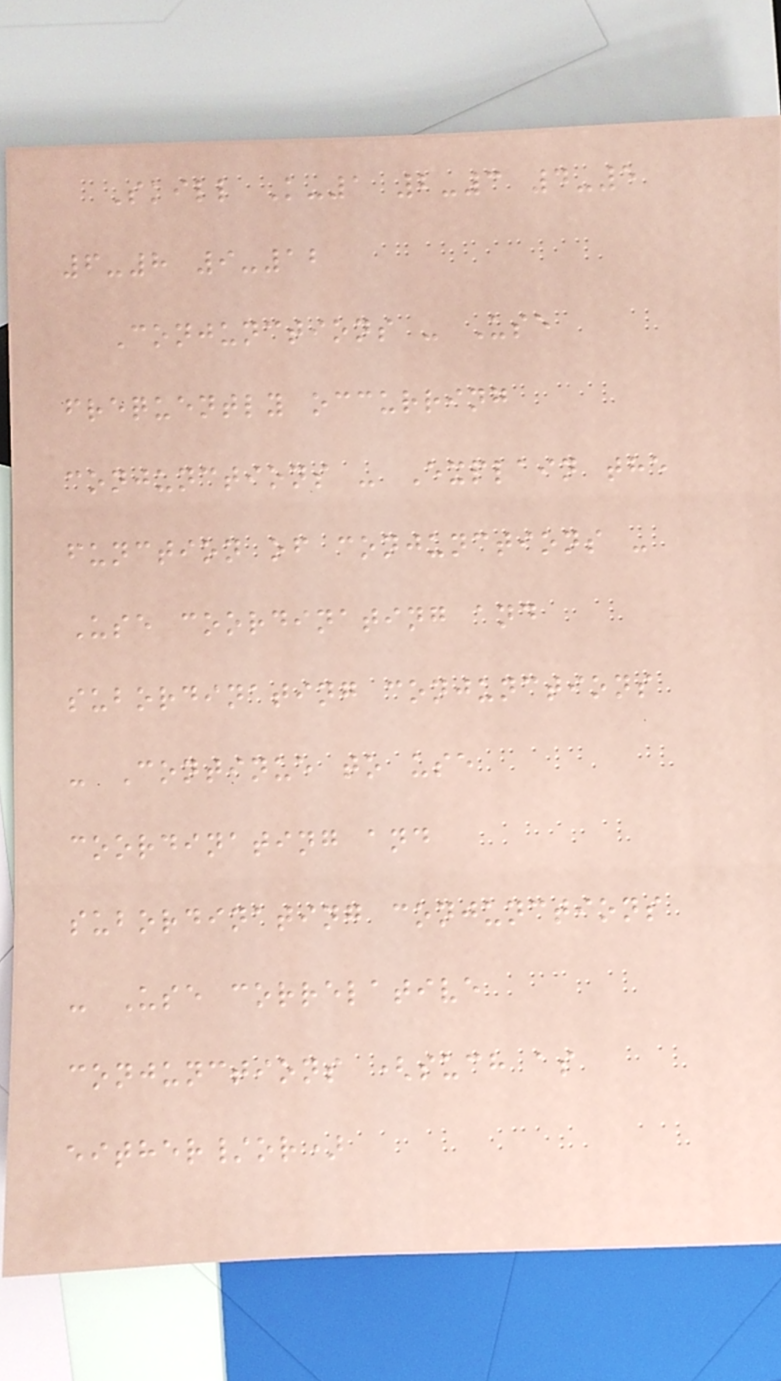Skill K-1 2-3 4-5
6-8 9-12
Conjunctions - Use
frequently occurring
conjunctions - Explain the
function of conjunctions -
Use coordinating and
subordinating conjunctions
- Continue to use
coordinating and
subordinating conjunctions
- Use correlative
conjunctions (such as
either/or)
